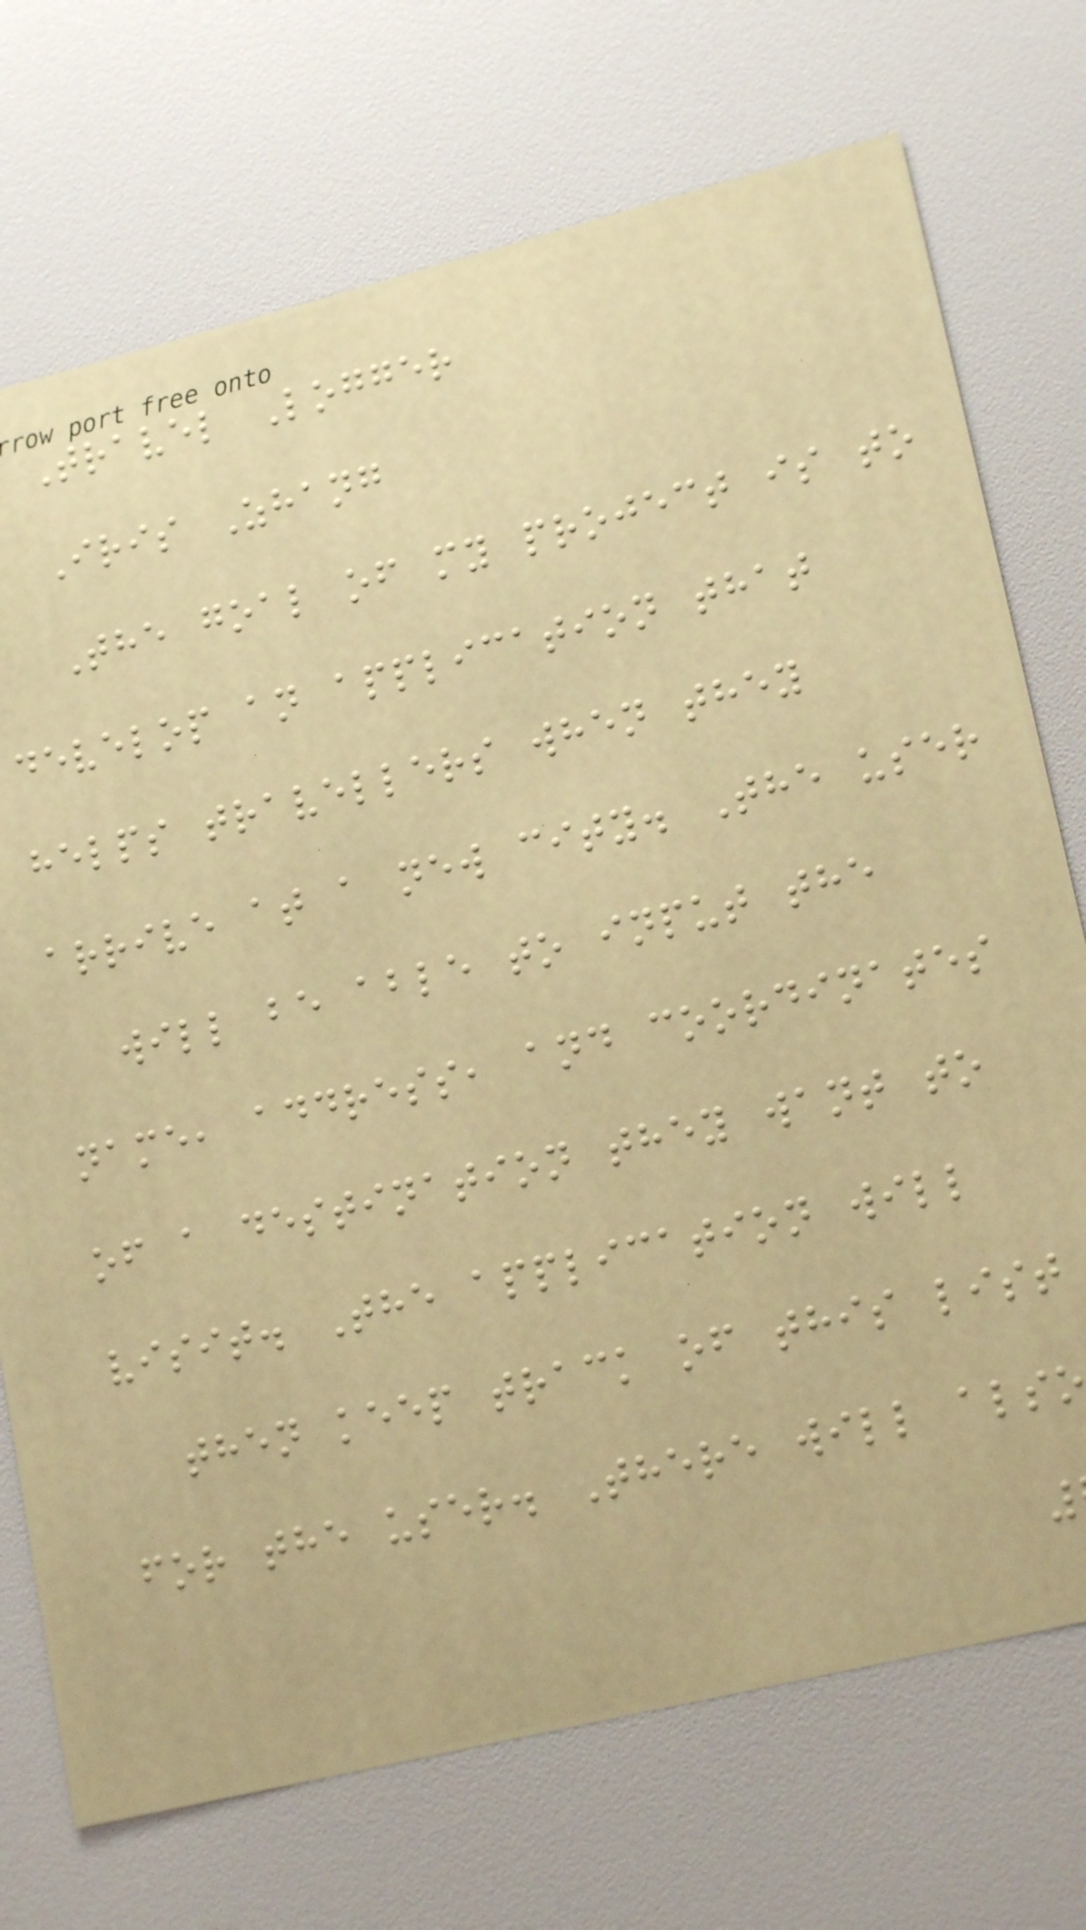Travel Logger
Iris Zhang
The goal of my project is to
develop an application that
helps travellers when they
arrive at a new city. The user
will be able to input the
name, address, and coordinates
of a destination they want to
visit. The application will
then keep track of this list
for the user. There will als
